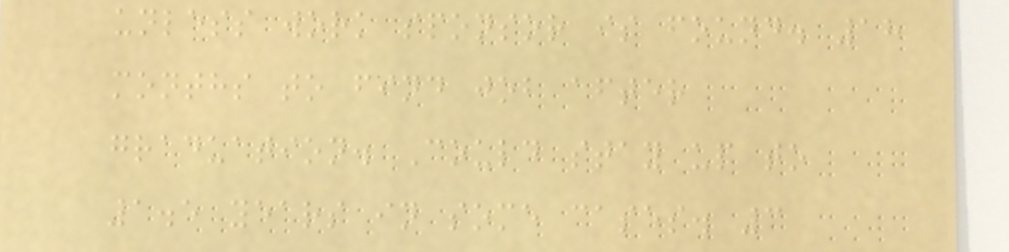unless work sponsor is found. 18
months to find job after
graduation. Could stay up to
1.5 years in some cases. 3
